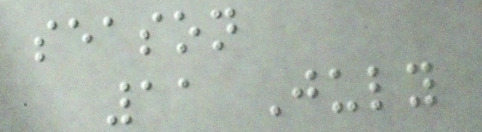season
11 July
